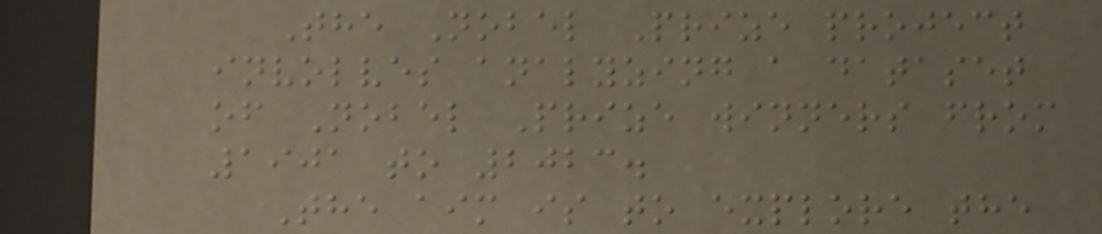The Nobel Prize project
involves analyzing a dataset
of Nobel Prize winners from
1901 to 2023.
The aim is to explore the
